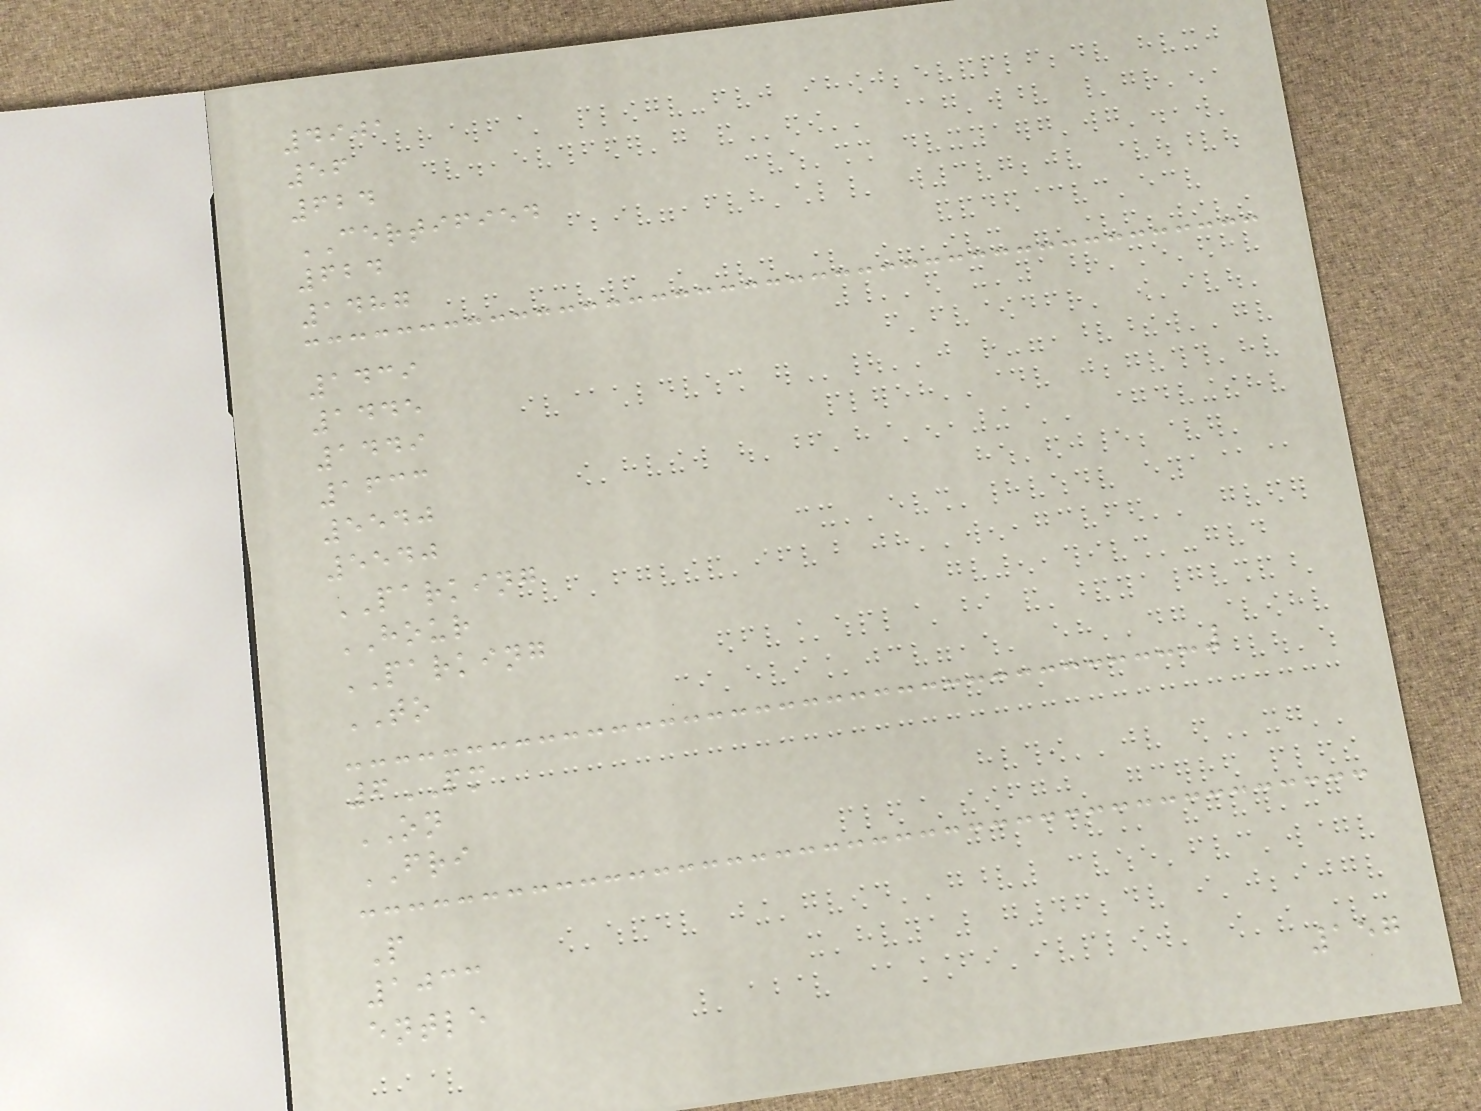4901
56
624
CERTIFIED
624
1487
1439
1445
1449
1633
5540
5540
PARKING
HOUR
PARKING
TO
6PM
ON
FRI
P
1033
entle
157
